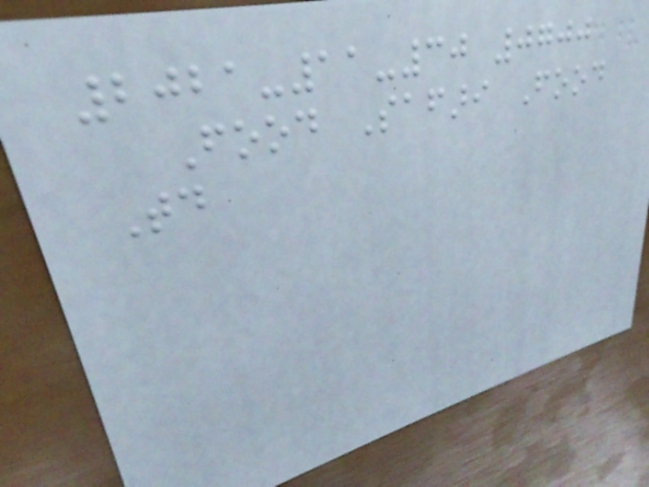2021-11-30 0700
Food Safari Food
Today
